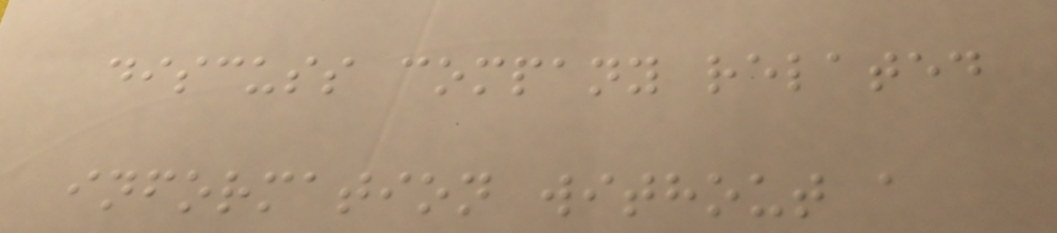discuss company related
information without a
